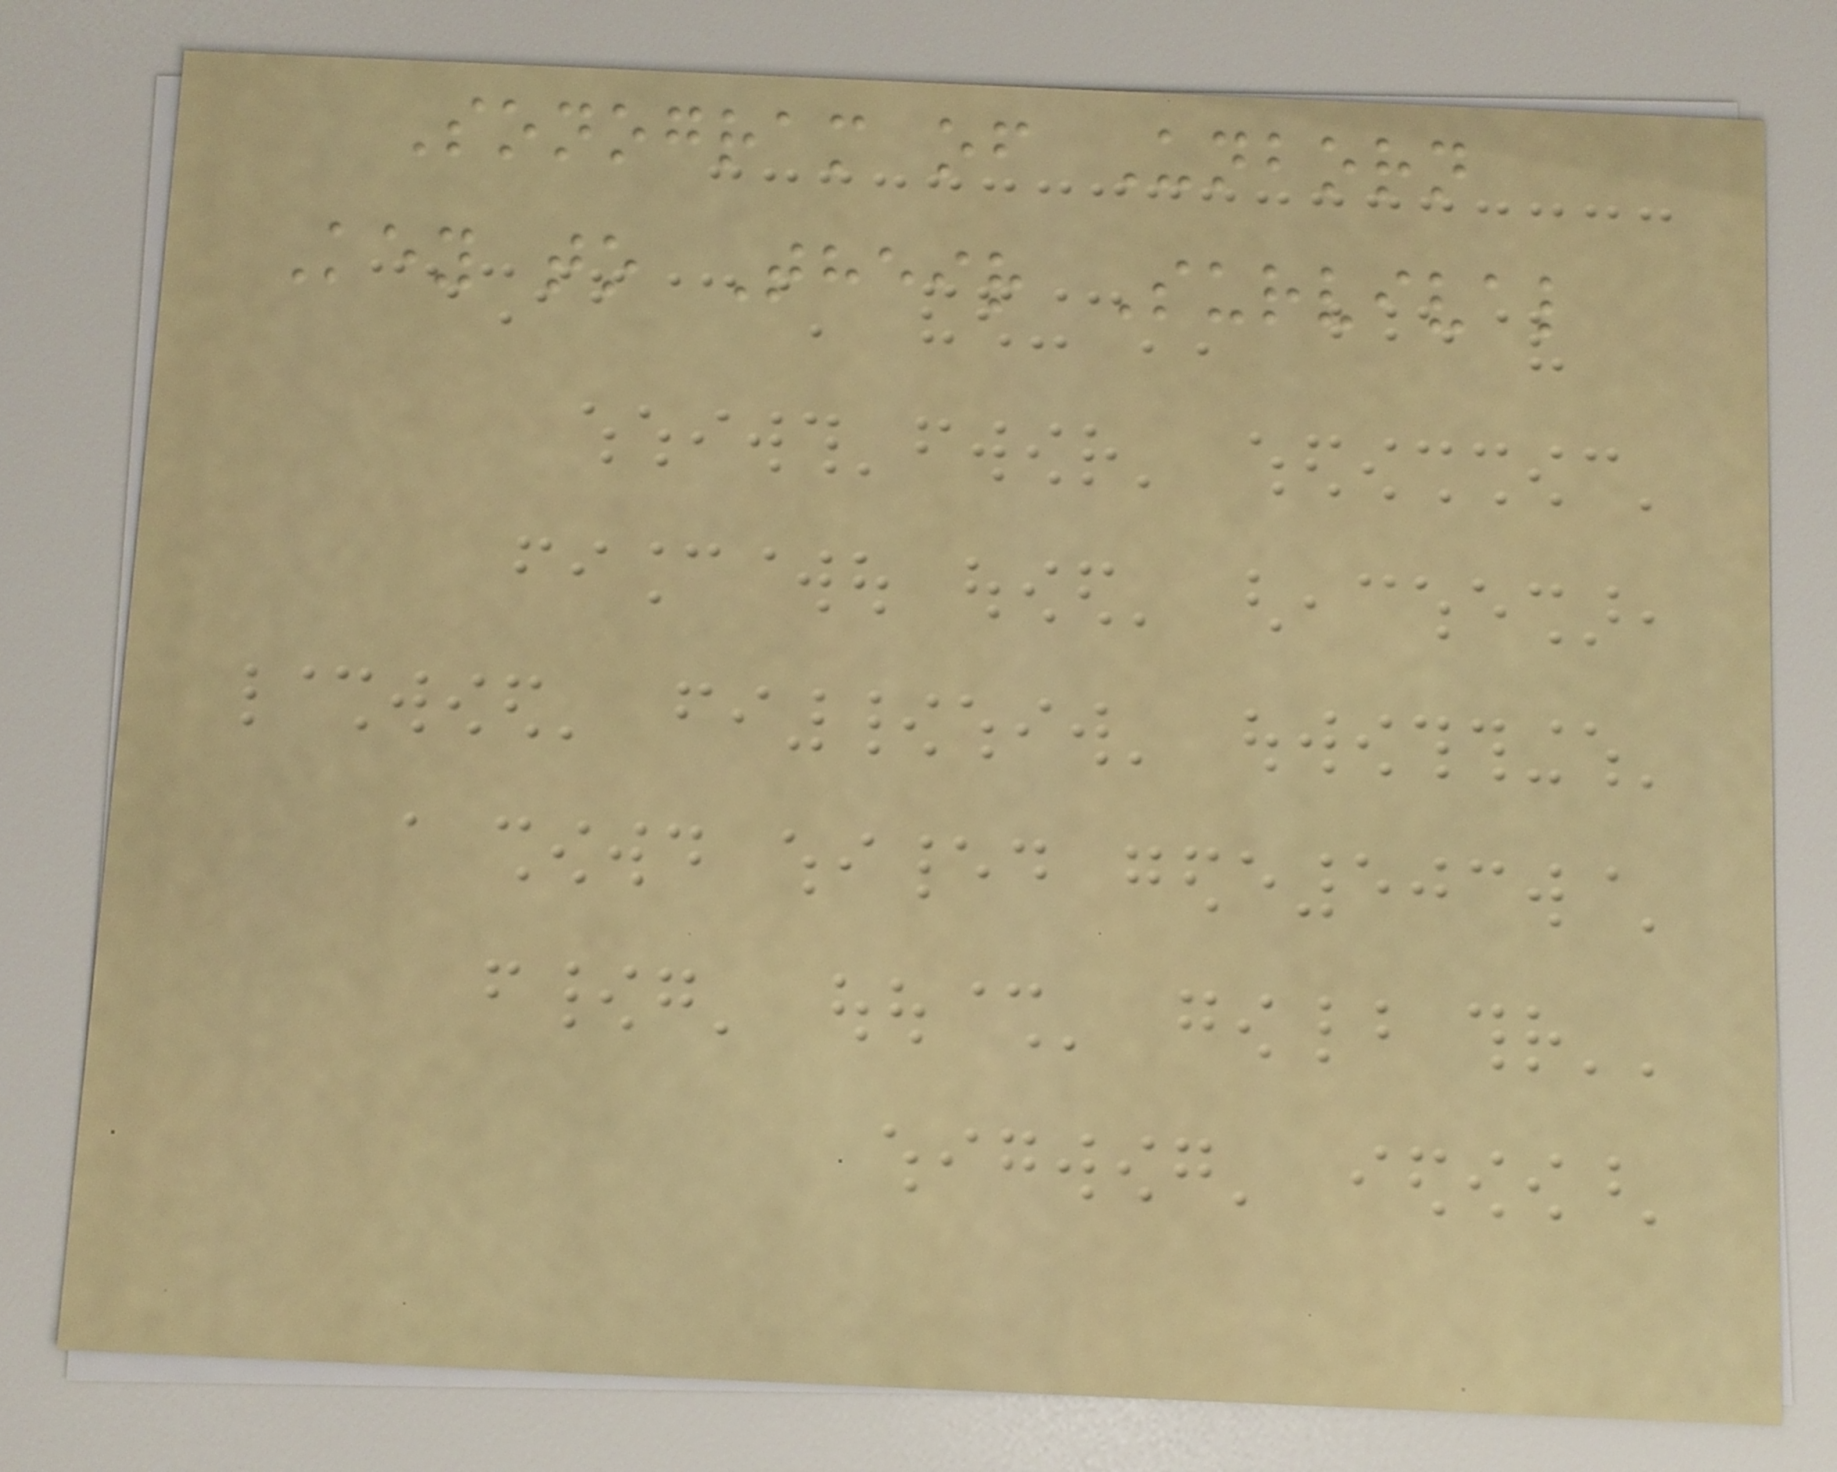Sonogram of Unborn
Key to Their Survival
